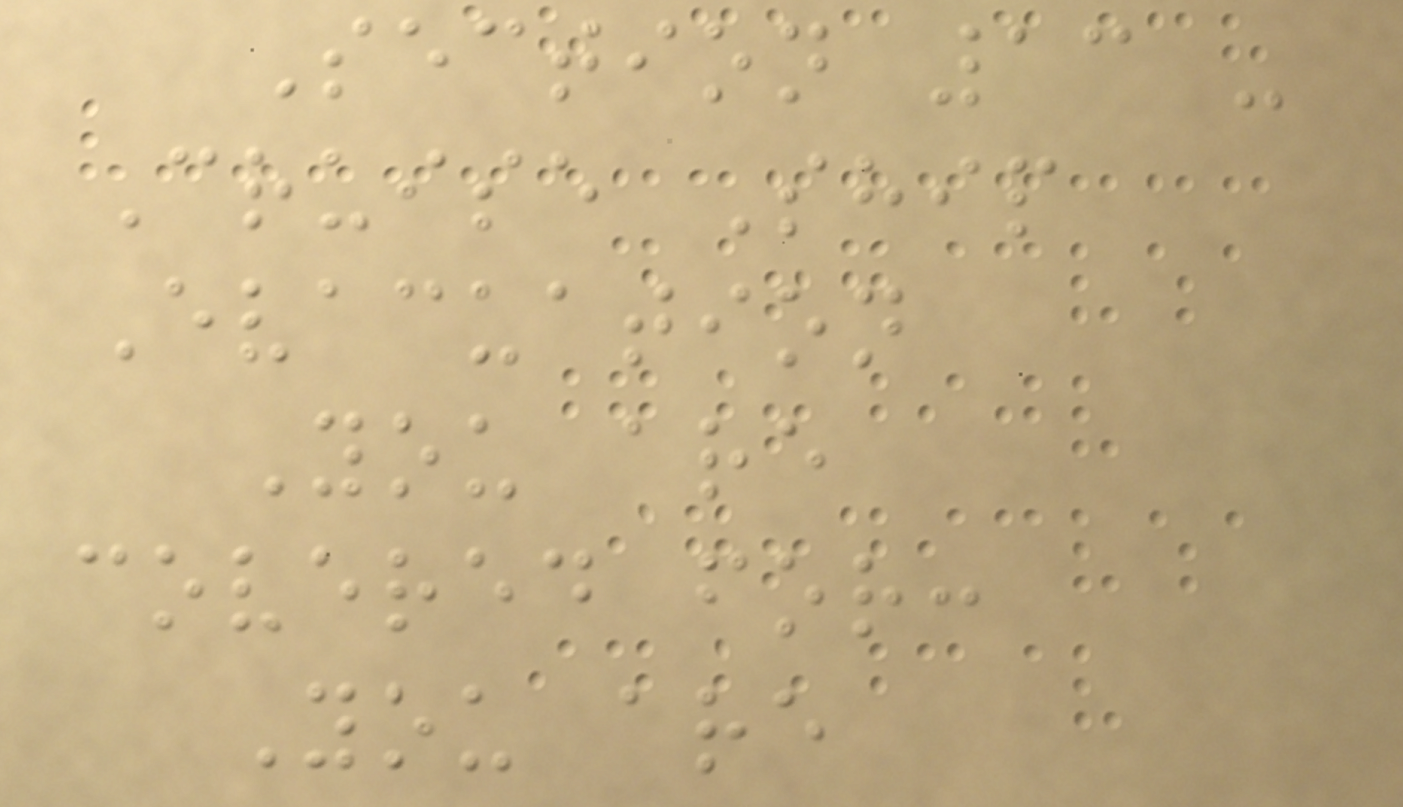Section 13 -
Cruise Ship
Evacuation
You are
covered for:
You are
